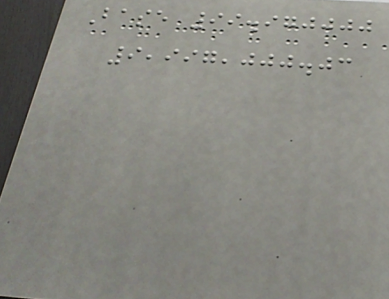Base 99.970000
9,997,000.03
